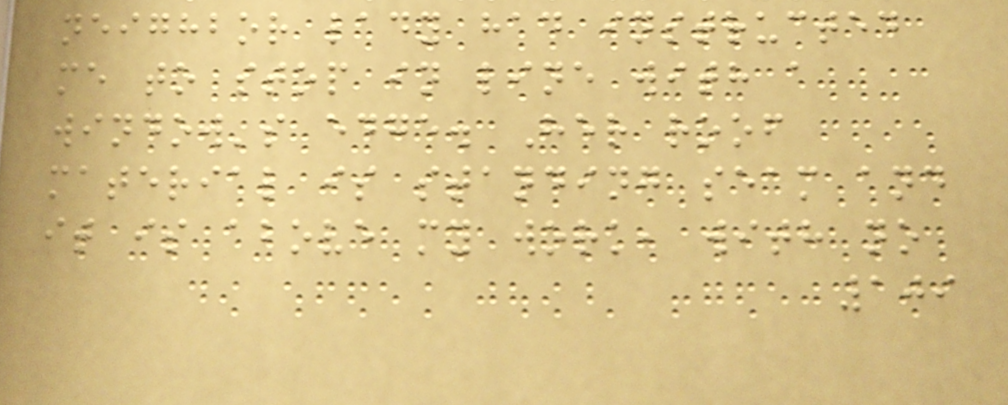neighbor lady had instructed
me to stop in line with a
window's edge. Her roof
material is standing seam and
it is above my work, with no
109
